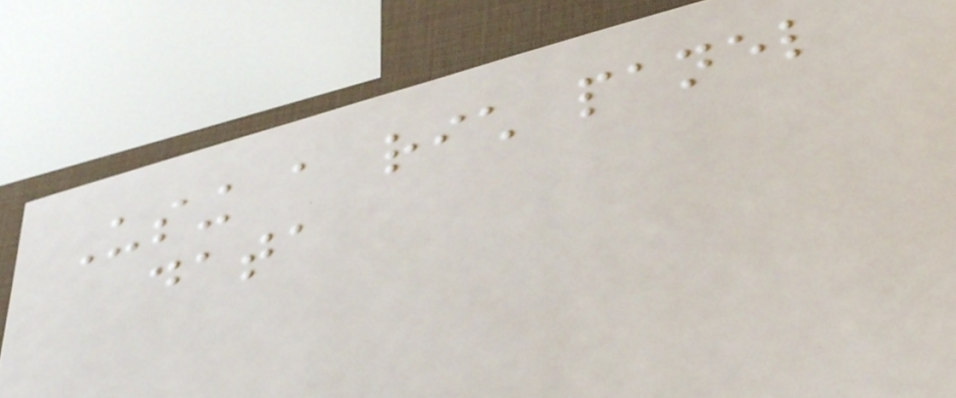Using a rich panel
data
